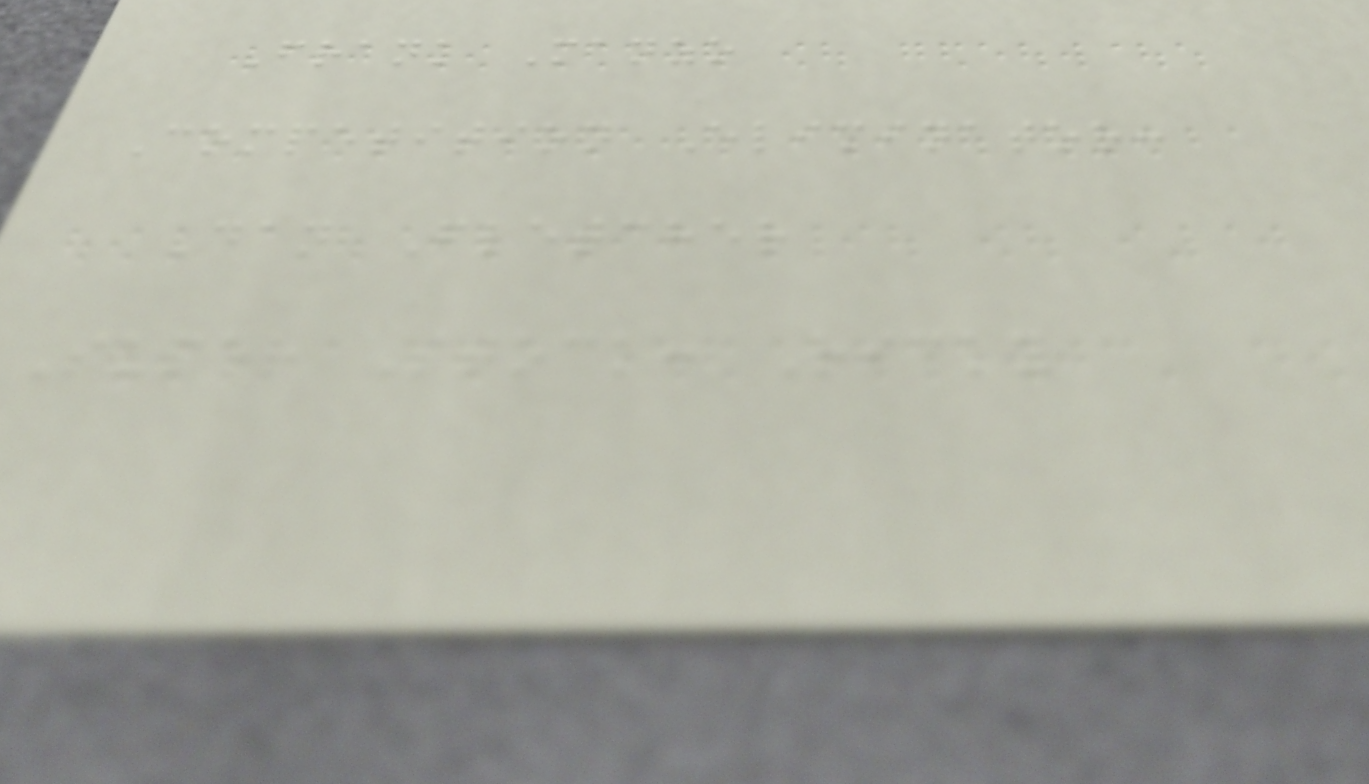Frank Manzo
Competition Eliminator:
Dan Fletcher
Super Stock: Ricky
